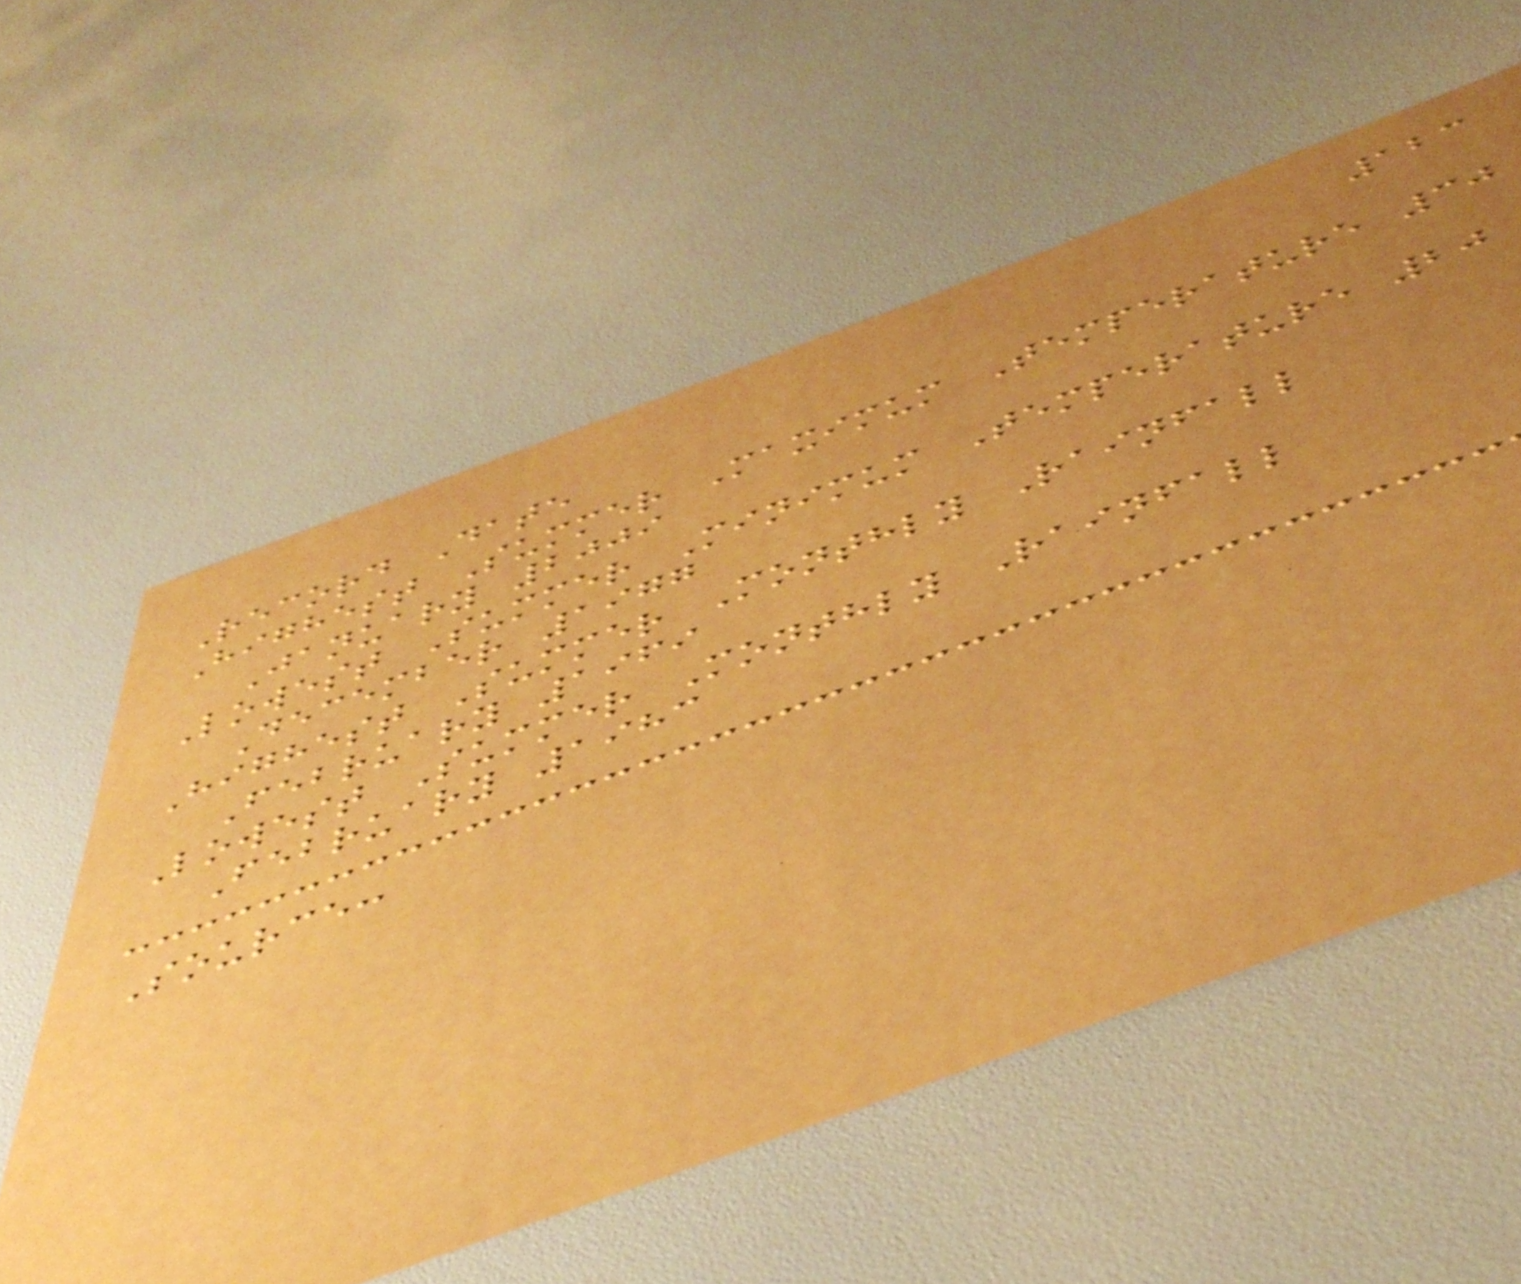123
Record Date
Highest Summer Maximum Temperature 30
January 2009
Lowest Summer Minimum Temperature 20
December 1977
Highest Summer Monthly Rainfall
February 1969
Lowest Summer Monthly Rainfall
February 1983
Source:
